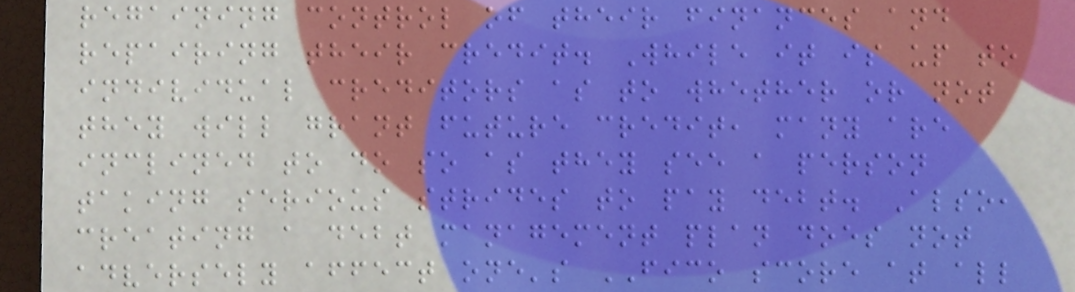regaining control of their finances and
repairing their credit. While it is up to
individual creditors as to whether or not
they will grant future credit, many are
inclined to do so as they see a person
taking serious strides to pay debt. Also,
creating a debt management plan does not
adversely affect one's FICO score at all
